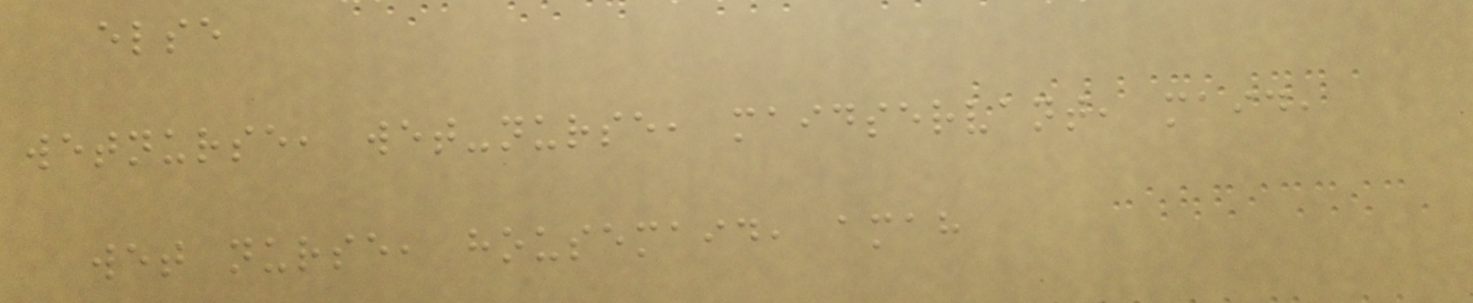else
wetnurse, wet-nurse, maidservant, maid,
wet nurse, housemaid, amah
